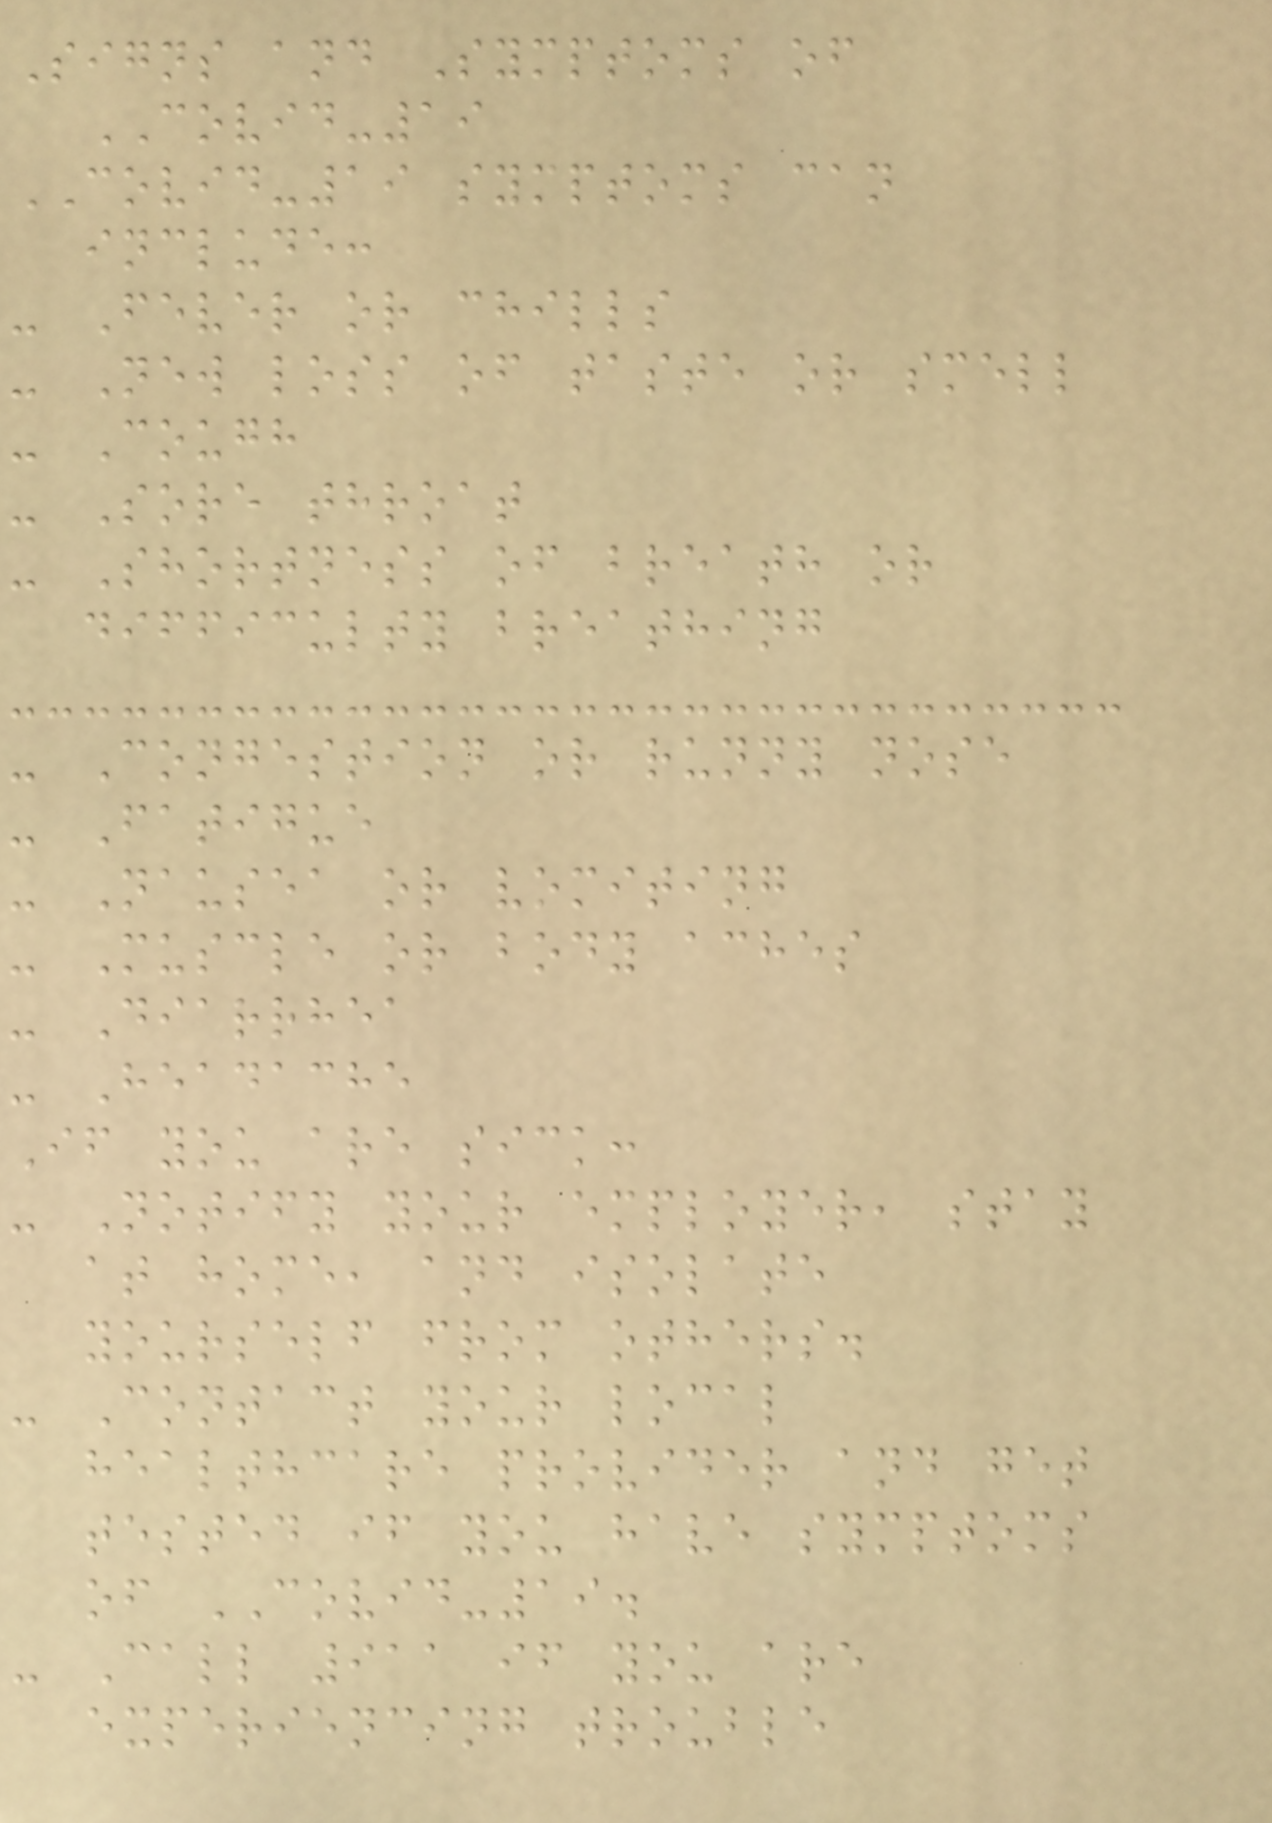Signs and Symptoms of
COVID-19
COVID-19 symptoms can
include:
- Fever or chills
- New loss of taste or smell
- Cough
- Sore throat
- Shortness of breath or
difficulty breathing
- Congestion or runny nose
- Fatigue
- Nausea or vomiting
- Muscle or body aches
- Diarrhea
- Headache
If you are sick:
- Notify your employer, stay
at home, and isolate
yourself from others.
- Contact your local
healthcare provider and get
tested if you have symptoms
of COVID-19.
- Call 911 if you are
experiencing trouble
